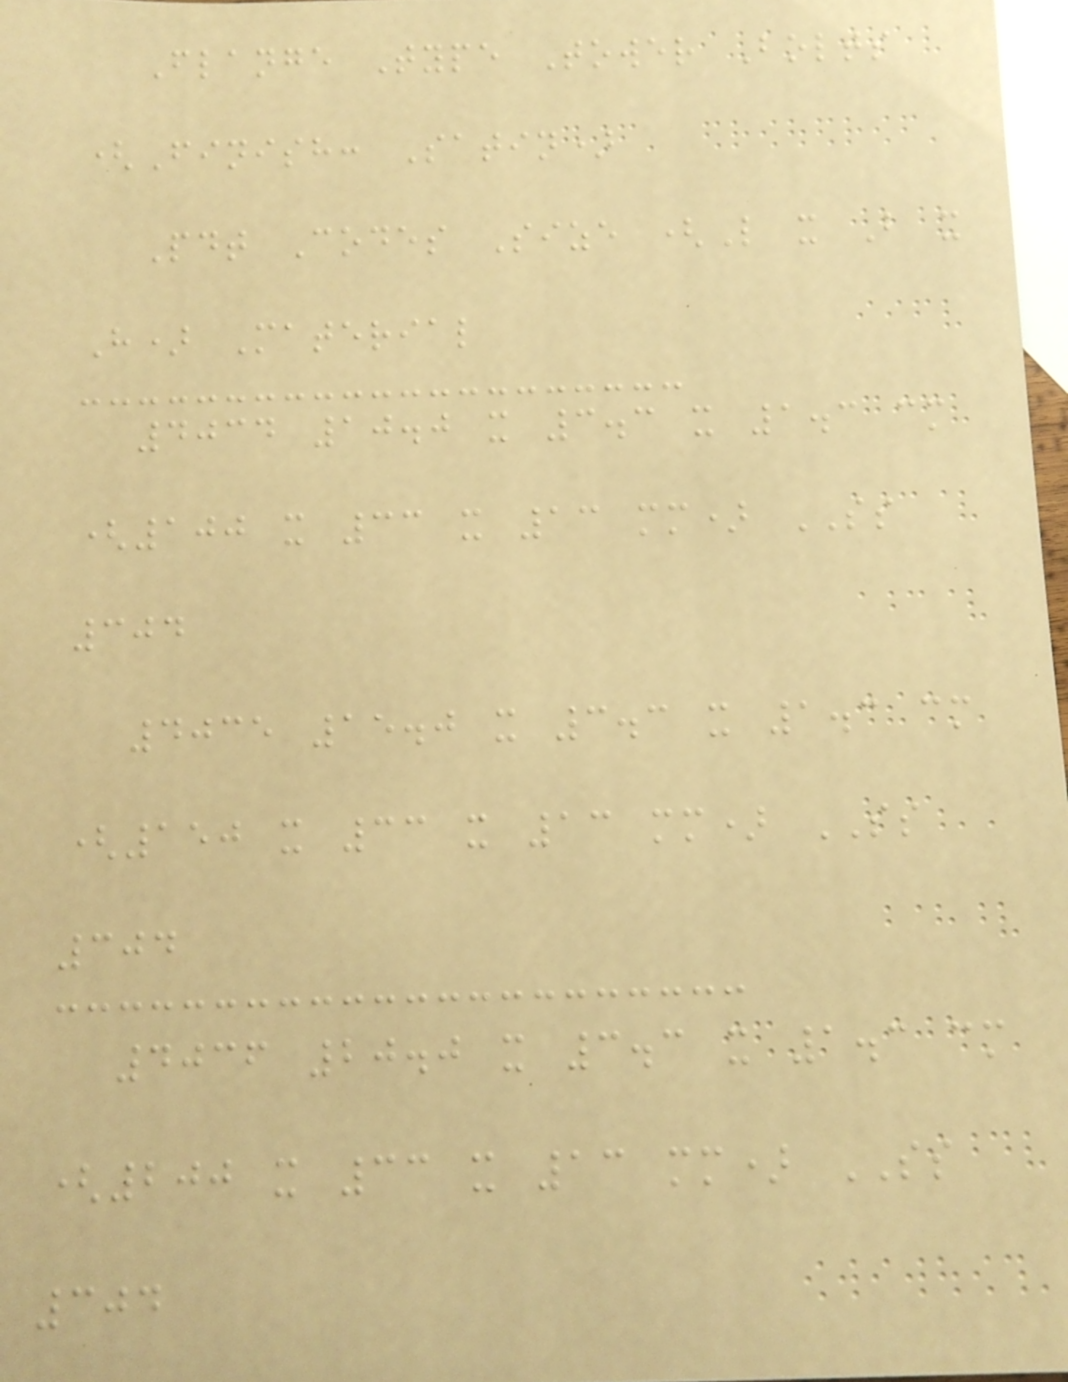Flange Type Tower Bolts
(Finish: Satin)
Pdt Codes Size (L x B x
H) Material
4034 10.0 x 3.3 x 1.3 cm
(100 x 33 x 13 mm) SS
304
4035 15.0 x 3.3 x 1.3 cm
(150 x 33 x 13 mm) SS
304
4036 20.0 x 3.3 x 1.3 cm
(200 x 33 x 13 mm) SS
304
